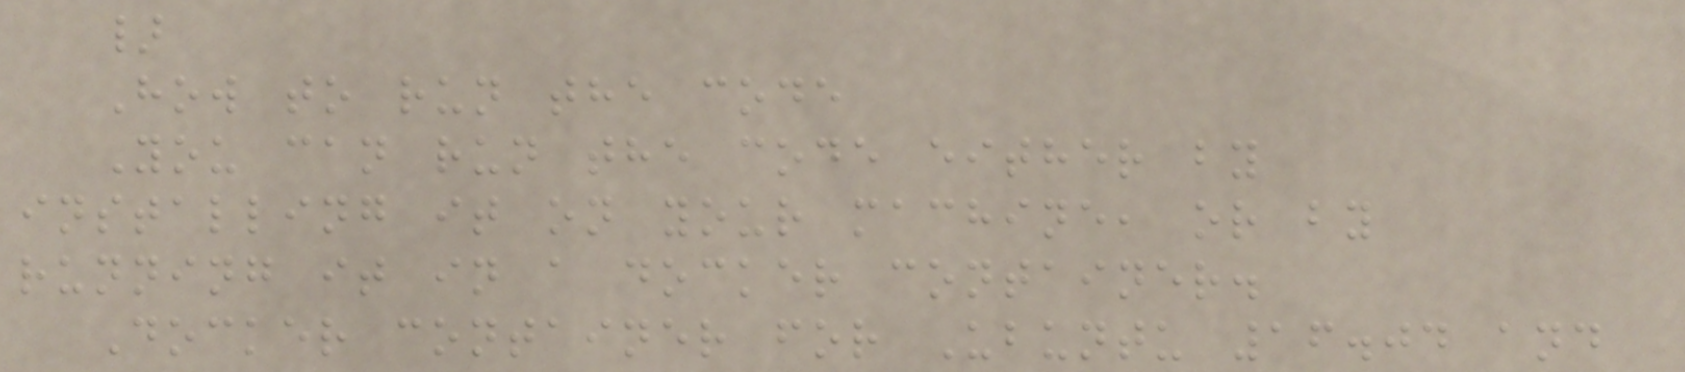}
How to run the code
You can run the code either by
installing it on your machine, or by
running it in a docker container.
Docker container for Ubuntu 16.04 and
